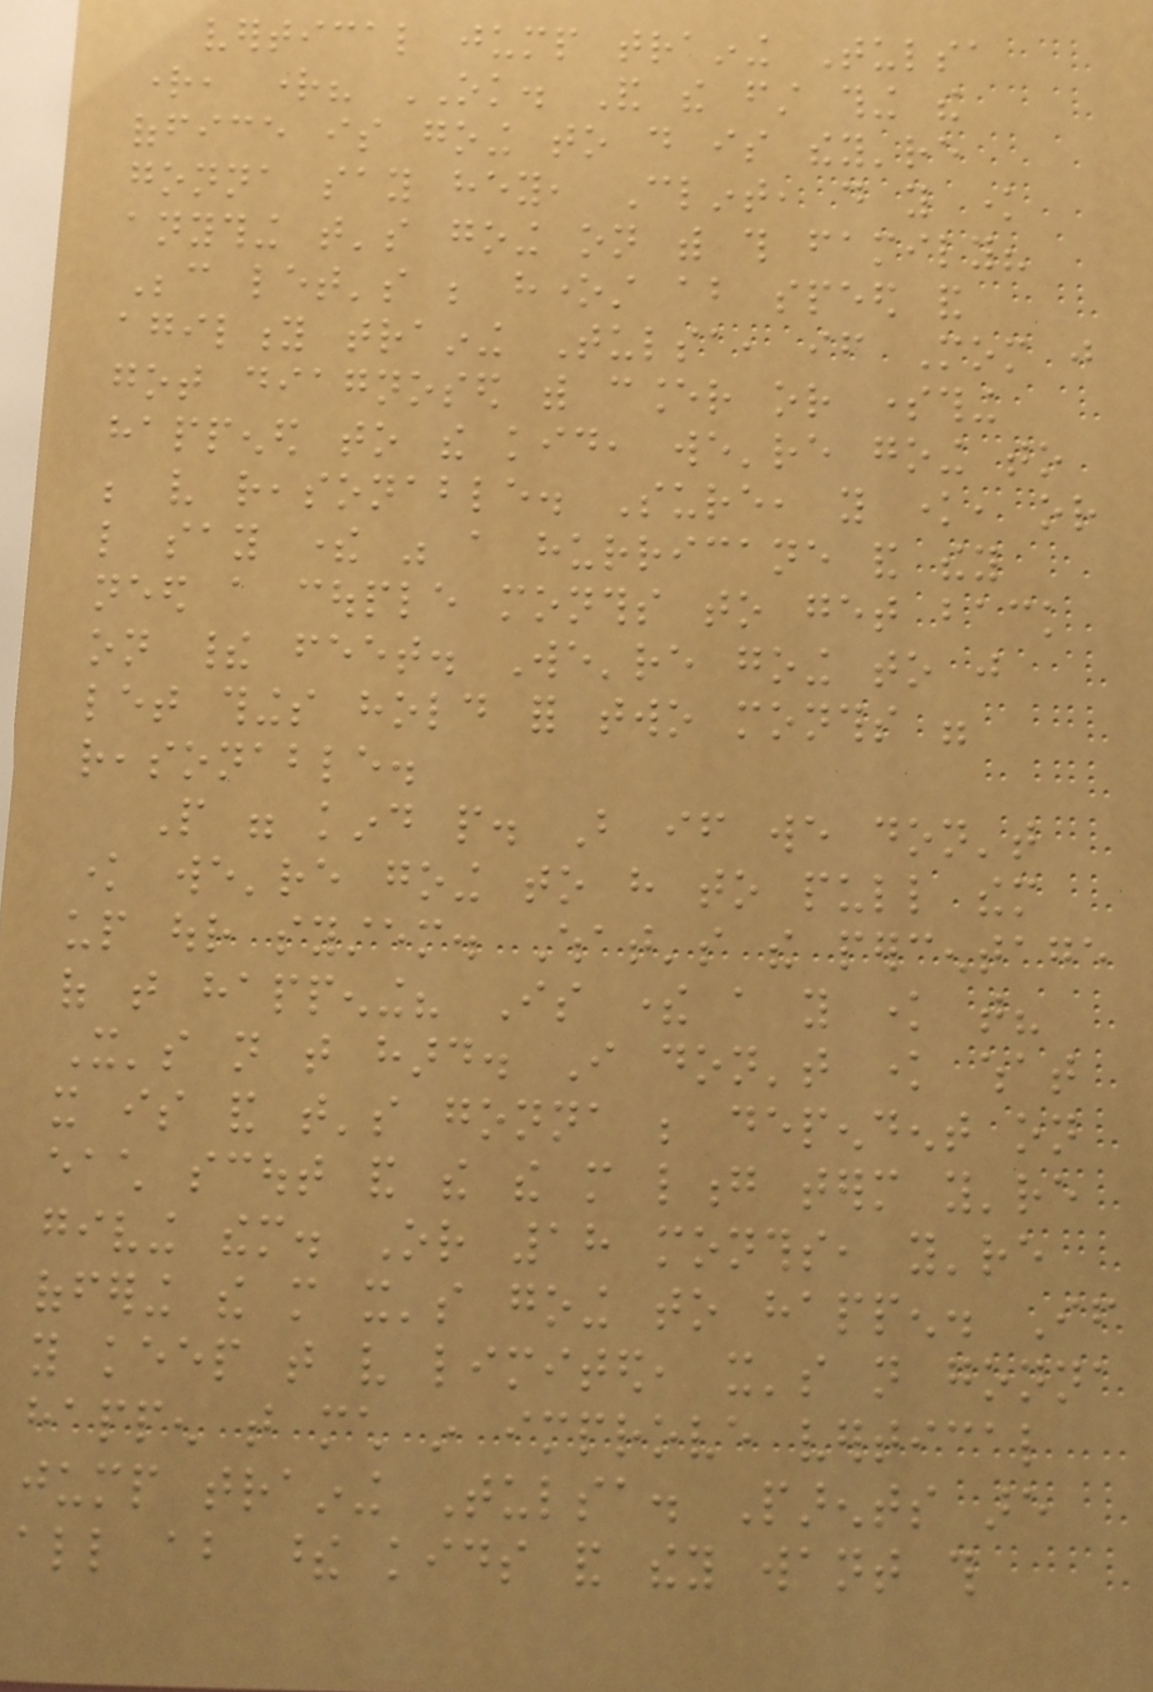vertical jump training Tulsa
right, right? OK. And the first thing the
office is going to do is they're
gonna say hey, Clint, do you know
anything that's going on with this family?
Because let's be honest about speed and
agility training Tulsa, if Mom just
got diagnosed with cancer or something
happened to the kid, we're going to
be very reasonable. Sure, you know, or
like say there was a hurricane and they
need a couple months to get back
on their feet. We're going to just
let things hold for two months were
reasonable.
People were kind people. But if we don't
know we're going to have to pull them
up our system. What's the percentage
of that happening? Is there a you know that?
It's not that hard. I don't know what
it is and that's gonna be dependent on
each scout and the the more long term you're
giving them. Or 18 months, you're
offering the more it's going to happen. If
you keep that very limited, it's not gonna
happen that much in improve vertical
jump training Tulsa. Parents are
all about these kids and they want this
